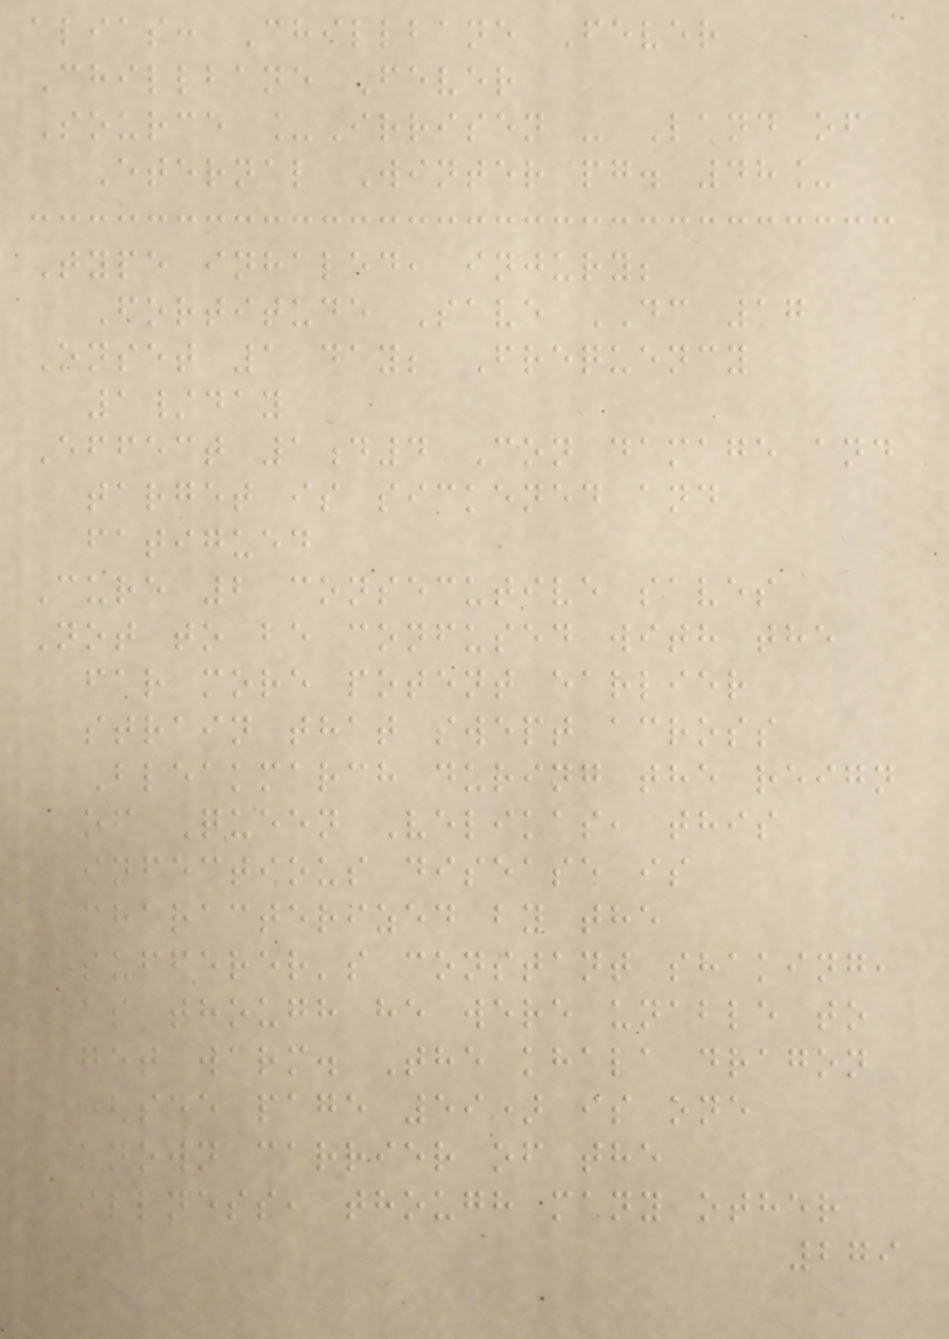alias: Chillbane Fever
Chillbane Fever
Source _Irrisen - Land of
Eternal Winter pg. 48_
Type inhaled, injury;
Fortitude Save DC 17
Onset 1 day; Frequency
1/day
Effect 1d4 Con damage and
target is sickened and
fatigued
Cure 2 consecutive saves
Not to be confused with the
far more potent earlier
strain that swept across
Bleakmarch during the reign
of Queen Velikas, this
infectious disease is
characterized by the
sufferer's constant shaking,
as though he were unable to
get warm. The khala dragon
(see page 59) is one
known carrier of the
illness, though many other
279
